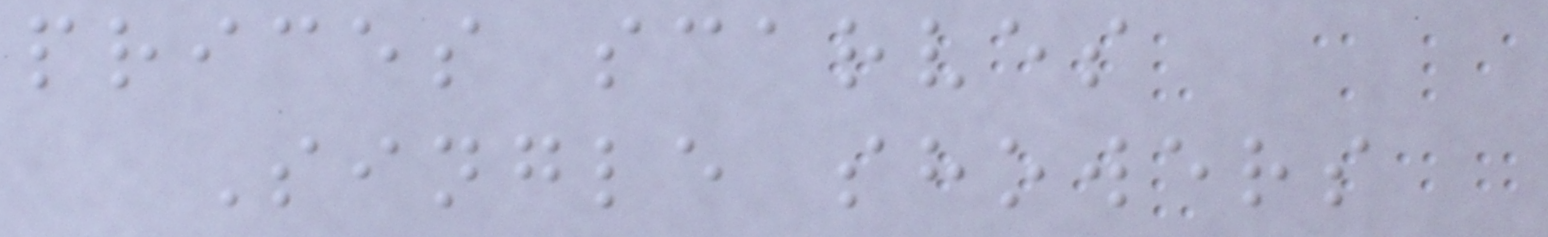prices scarves
Single showers
